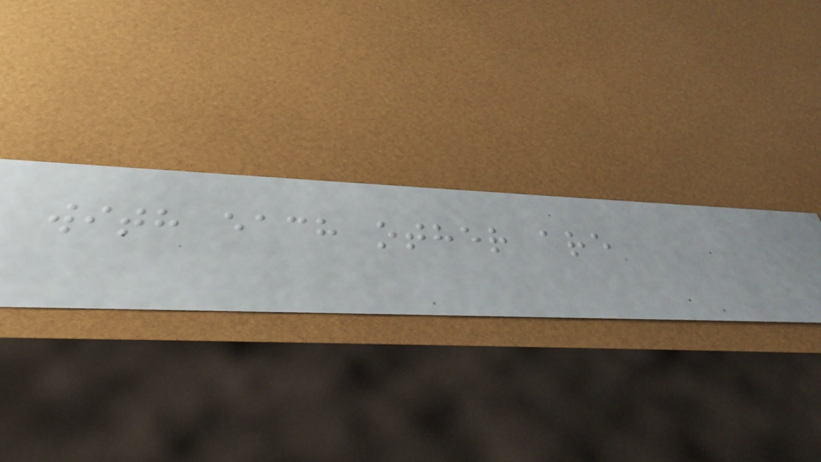with each other are
